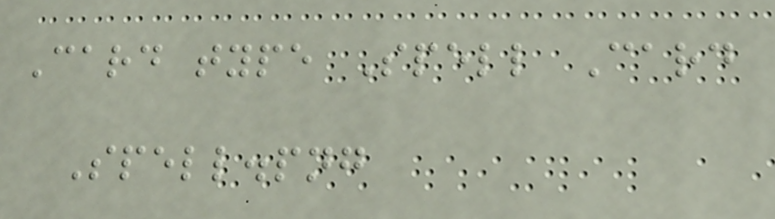Card type Spell Card
Spell.png
